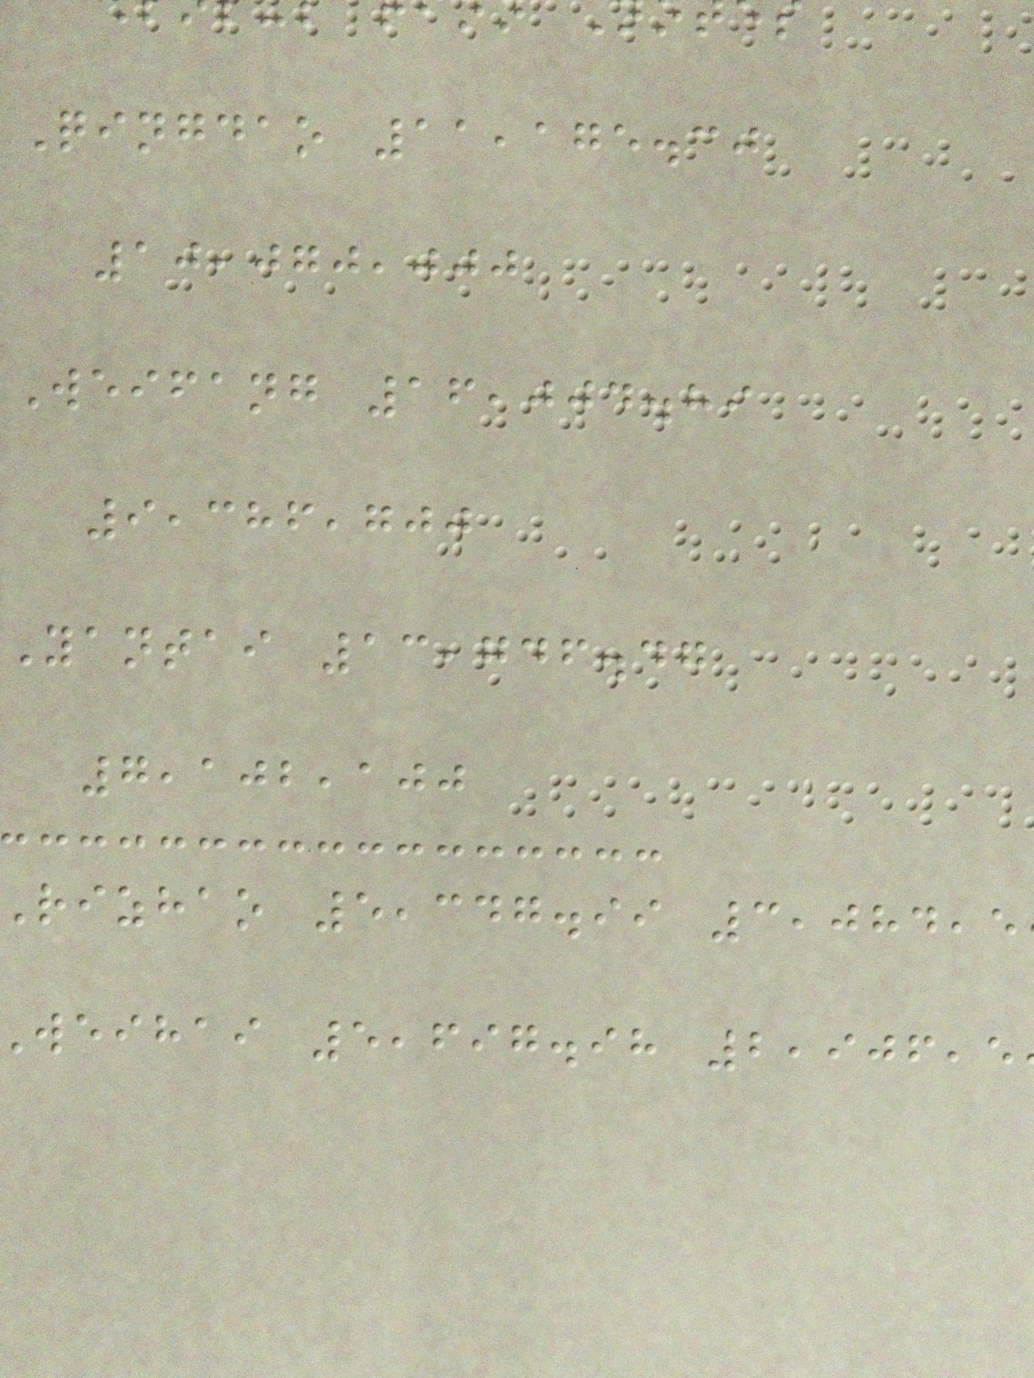Qingdao 11,175.30
10,070,000
Weifang 16,004.89
9,386,700
Yantai 13,746.47
7,102,100
rizhao 5,347.99 3,084,5
weihai 5,697.98 2,906,5
